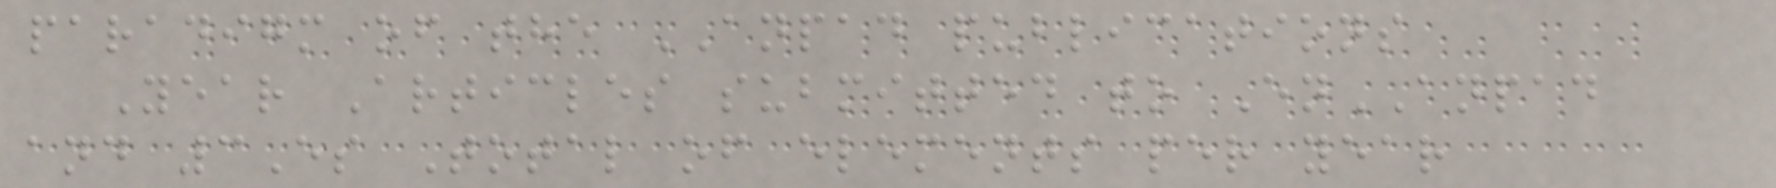paradigm of the ANPAD publications
Year Articles submitted to EnANPAD
and 3Es Total of elements per year
